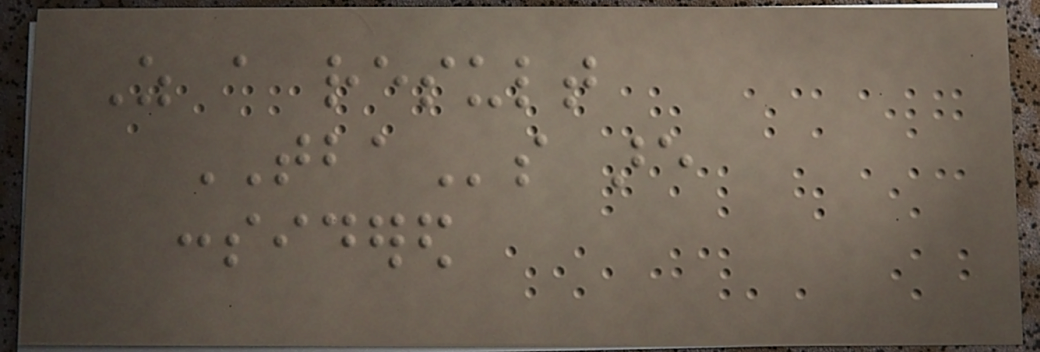As a result
TBAs are
considered
